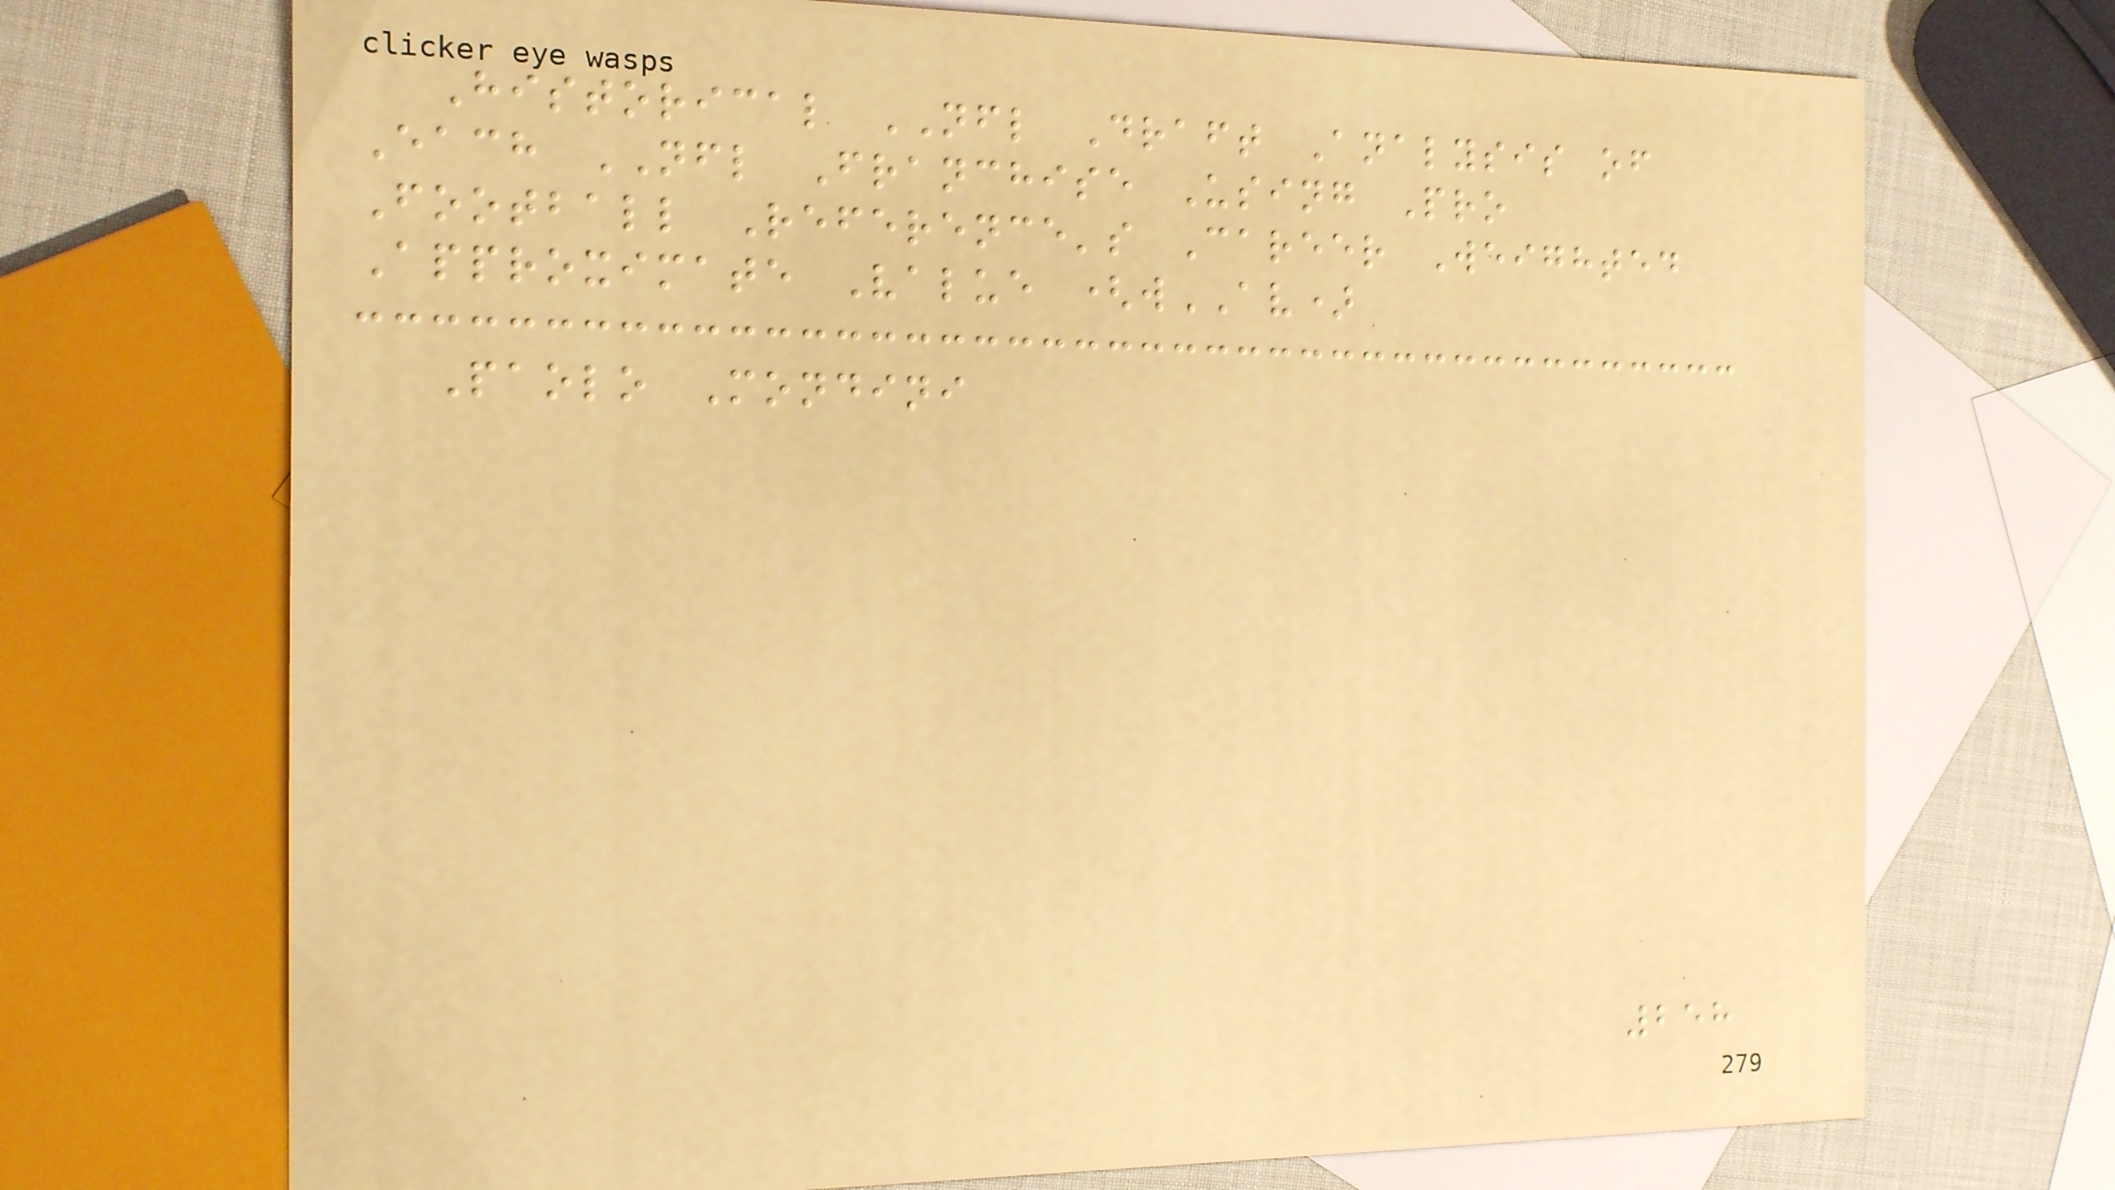Historical NFL Draft Analysis of
Each NFL Franchise Using Pro
Football Reference's Career Weighted
Approximate Value (wAV)
Paolo Mondini
258
